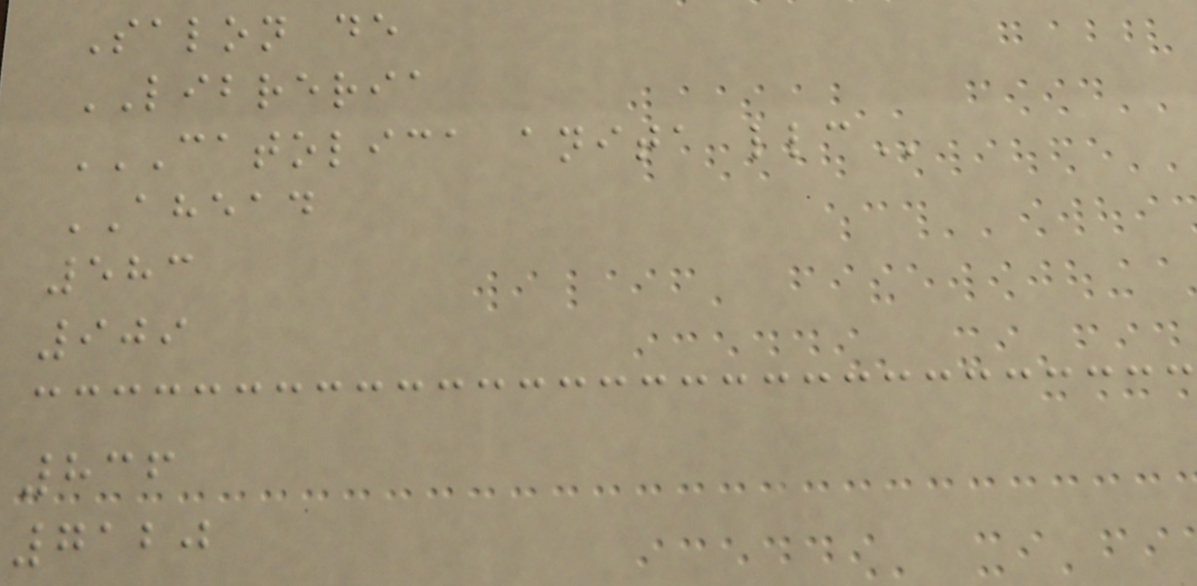Salon de
LIBRERIA
CATOLICA ANITA LLC
AHEAD
583
909
836
7120
